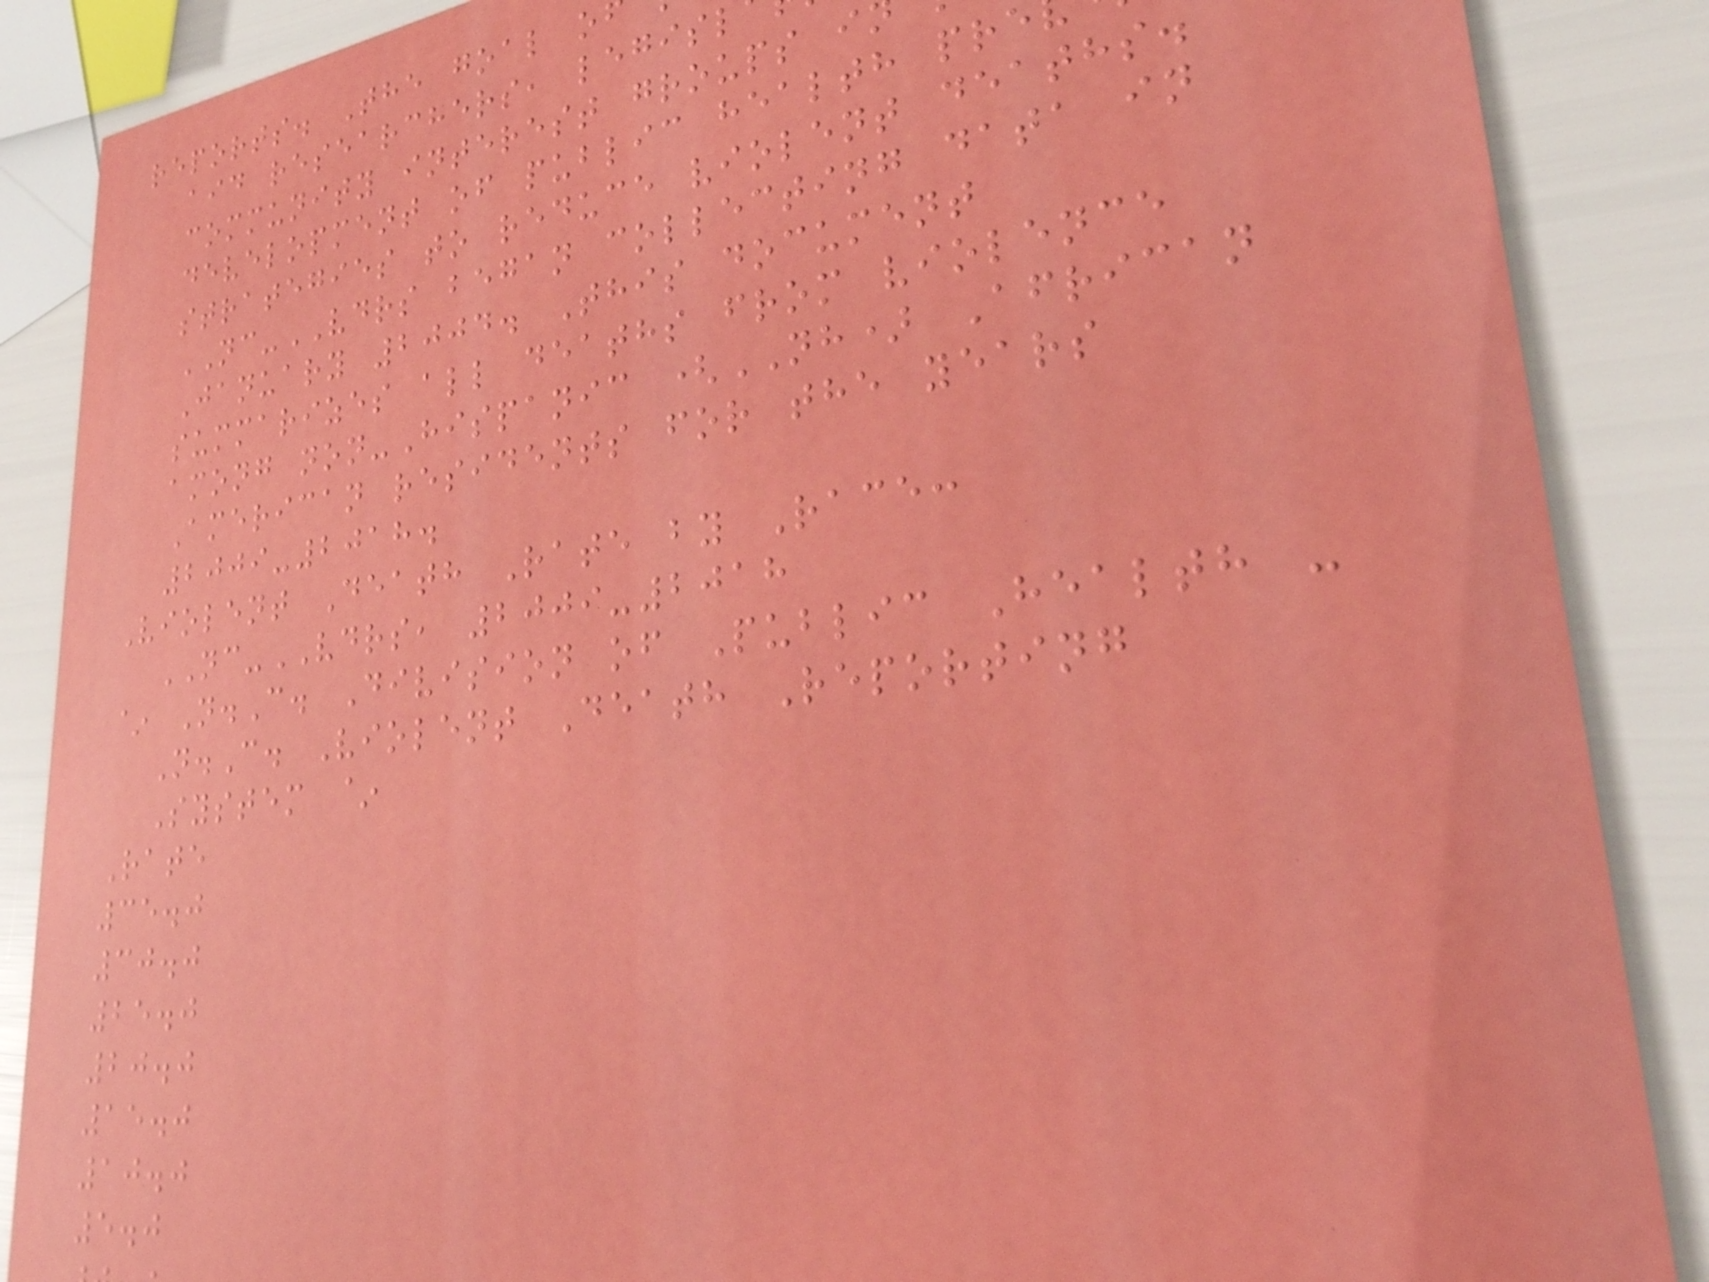reports. The goal o
aid researchers, legisl
community interest groups i
development of public health pre
strategies to reduce violent deaths.
NC-VDRS began collecting data in
January 2004. This document
summarizes all deaths from violence
among non-Hispanic (NH) African
American residents for the years
2009-2018.
Violent Death Rate by Race:
NC-VDRS, 2009-2018
~ N.C. Division of Public Health -
N.C. Violent Death Reporting
System ~
Rate
35.0
30.0
25.0
20.0
15.0
10.0
5.0
